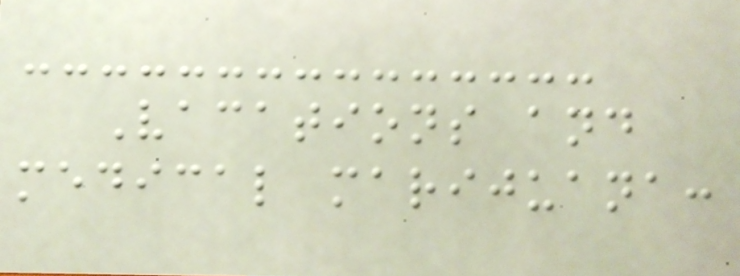Vacations and
medical marijuana:
